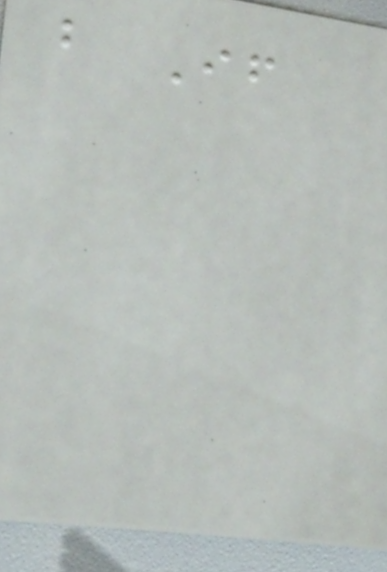b If
